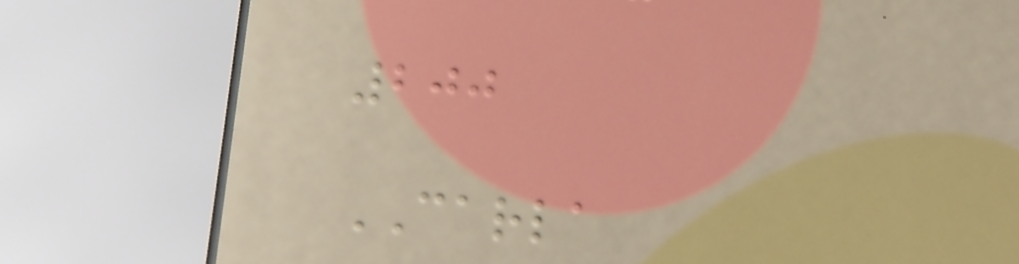200
CARLA
